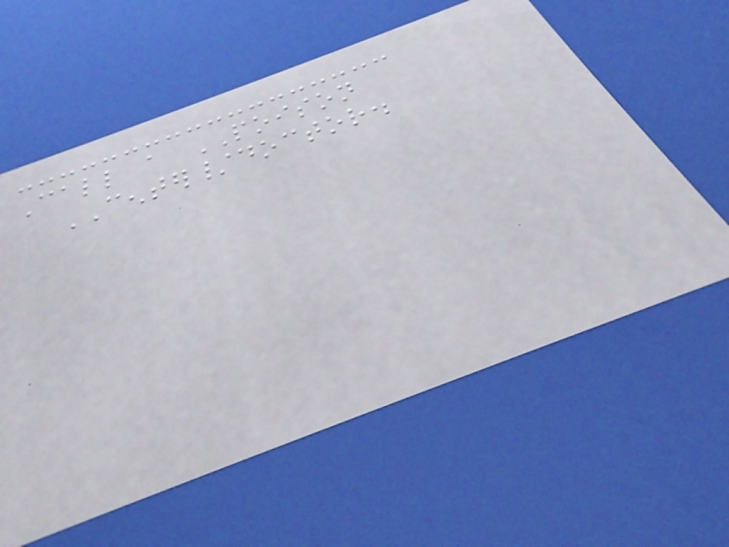Call a POISON
CENTER/doctor.
